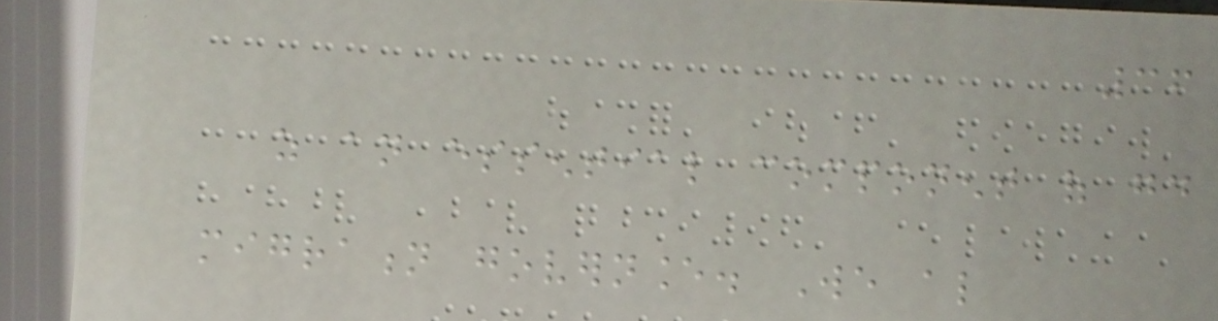36
as an essential component of good
migration governance. We also
